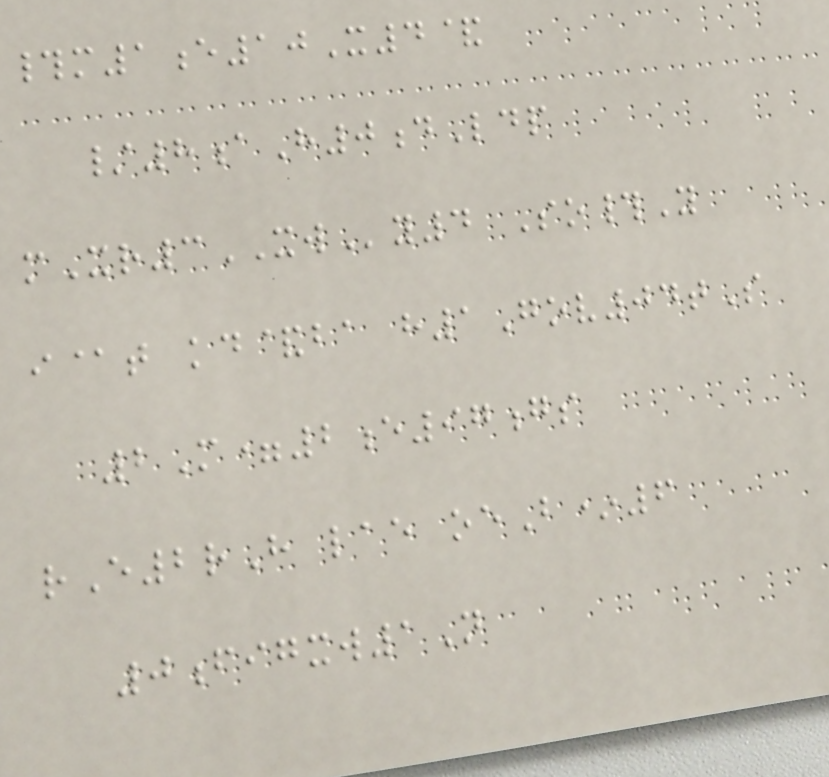#m1e10X4&
/8aH0dLdp
mXr3XWy4 So#Y
i@t kd&ba h1Gov04tS
2M=2e97gs
rE2rH lae oeB*6
0figxw1N
